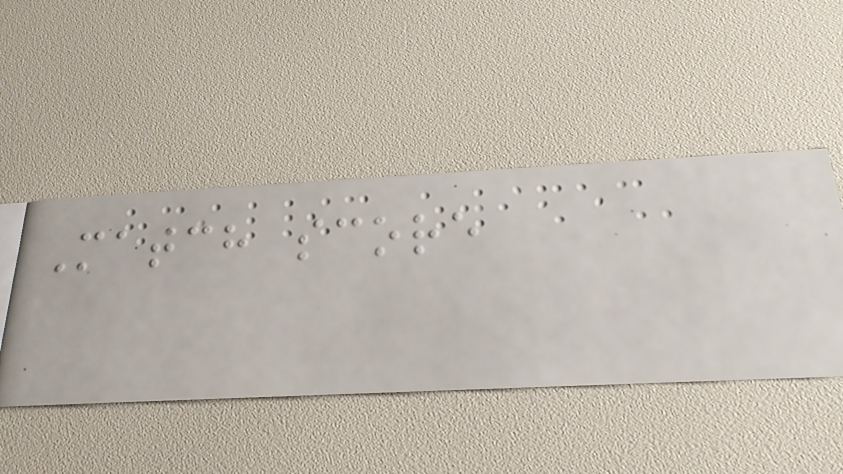Match score
